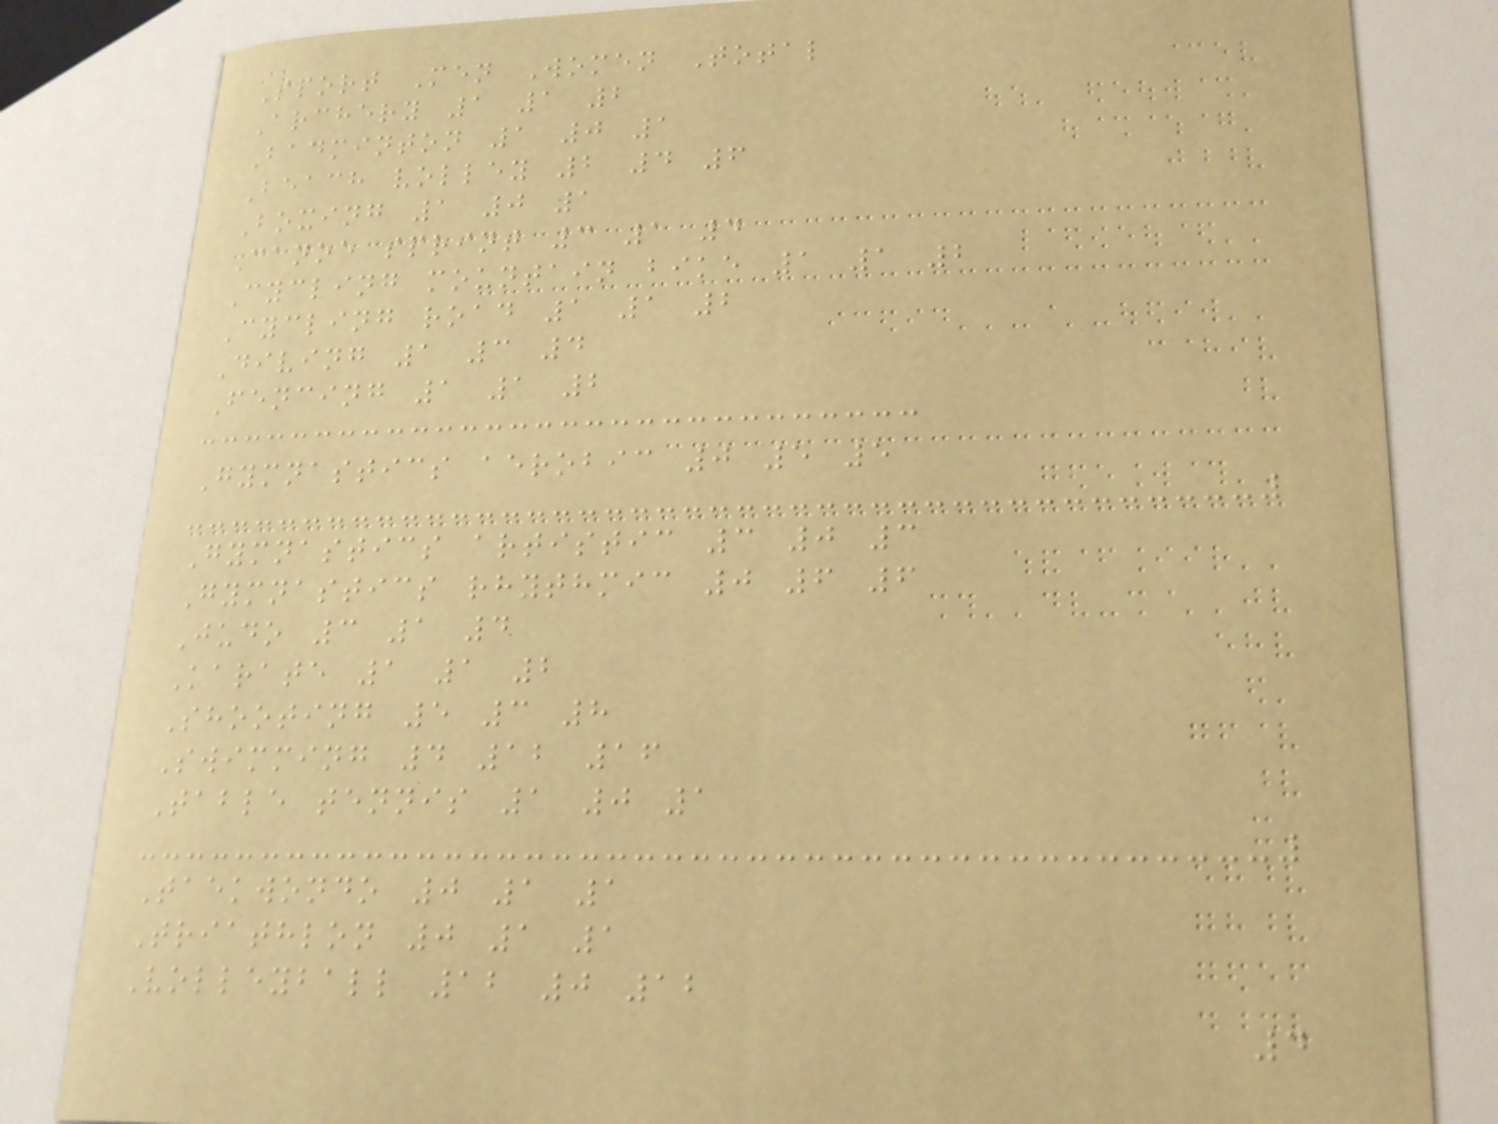Sport Men Women Total
Archery 1 1 2
Badminton 1 0 1
Beach volley 2 4 6
Boxing 1 0 1
Canoe sprint 3 1 4
Cycling mountain bike 1 1 2
Cycling road 1 1 2
Diving 1 3 4
Fencing 1 1 2
Gymnastics aerobic 0 5 5
Gymnastics artistic 3 0 3
Gymnastics rhythmic 0 6 6
Judo 3 1 4
Karate 1 1 2
Shooting 5 3 8
Swimming 4 12 16
Table tennis 1 0 1
Taekwondo 0 1 1
Triathlon 0 1 1
Volleyball 12 0 12
4
